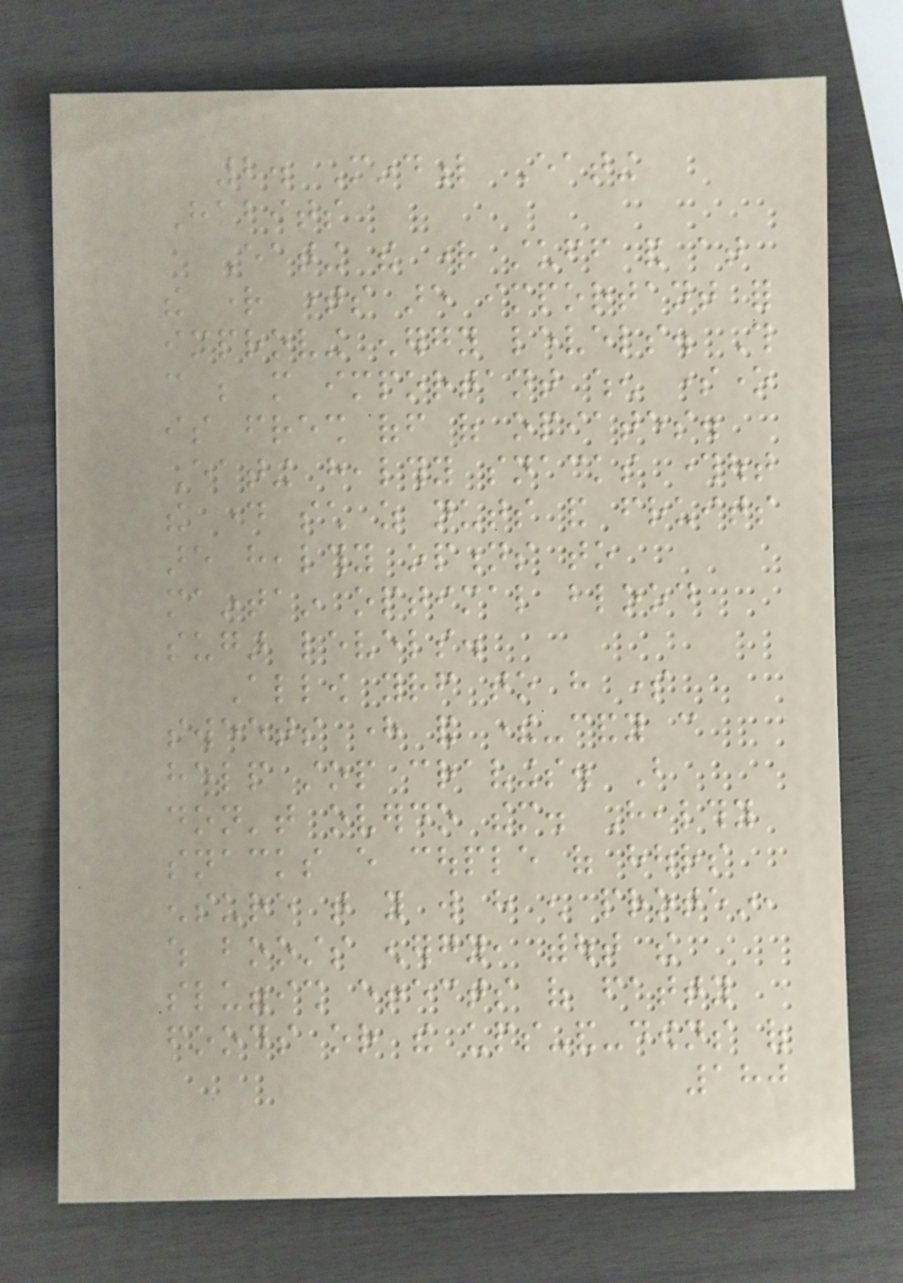2. Mindful Eating
Habits
Eating the right stuff and at
the right times are important for
improving energy levels. This
can be more important when someone
is fresh off of opiates.
Eating healthy snacks throughout
the day such as nuts and fruits
are healthy options to
maintain optimal blood
sugar levels.
Allow yourself to have some
sweets here and there-candy can
help stop cravings. But
don't overdo them. Healthy
snacks every couple of hours
ensure that you will have enough protein,
which boosts energy, without the
sluggish effects of fatty
foods or the ups-and-downs of
180
